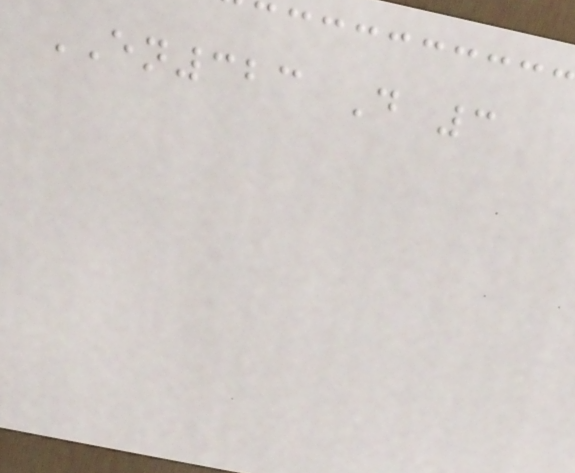EN323 D 3
